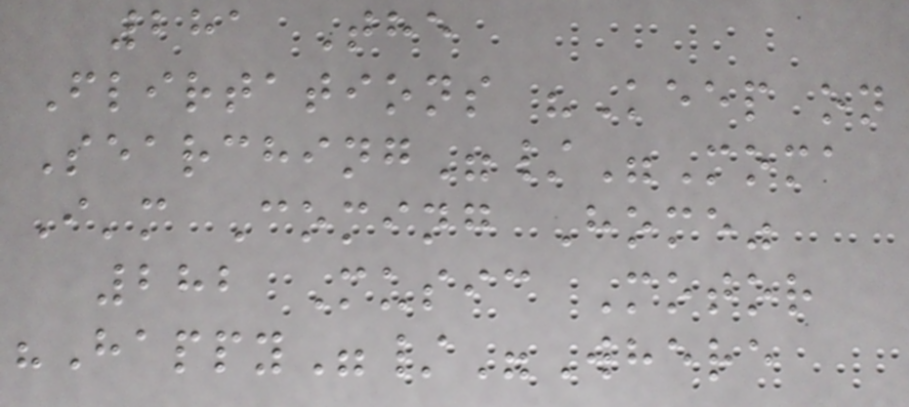281 The
Flirtations "Keep on
Searching"/"Moma
I'm Coming Home"
282 Music Motor
"Happy"/"Where
